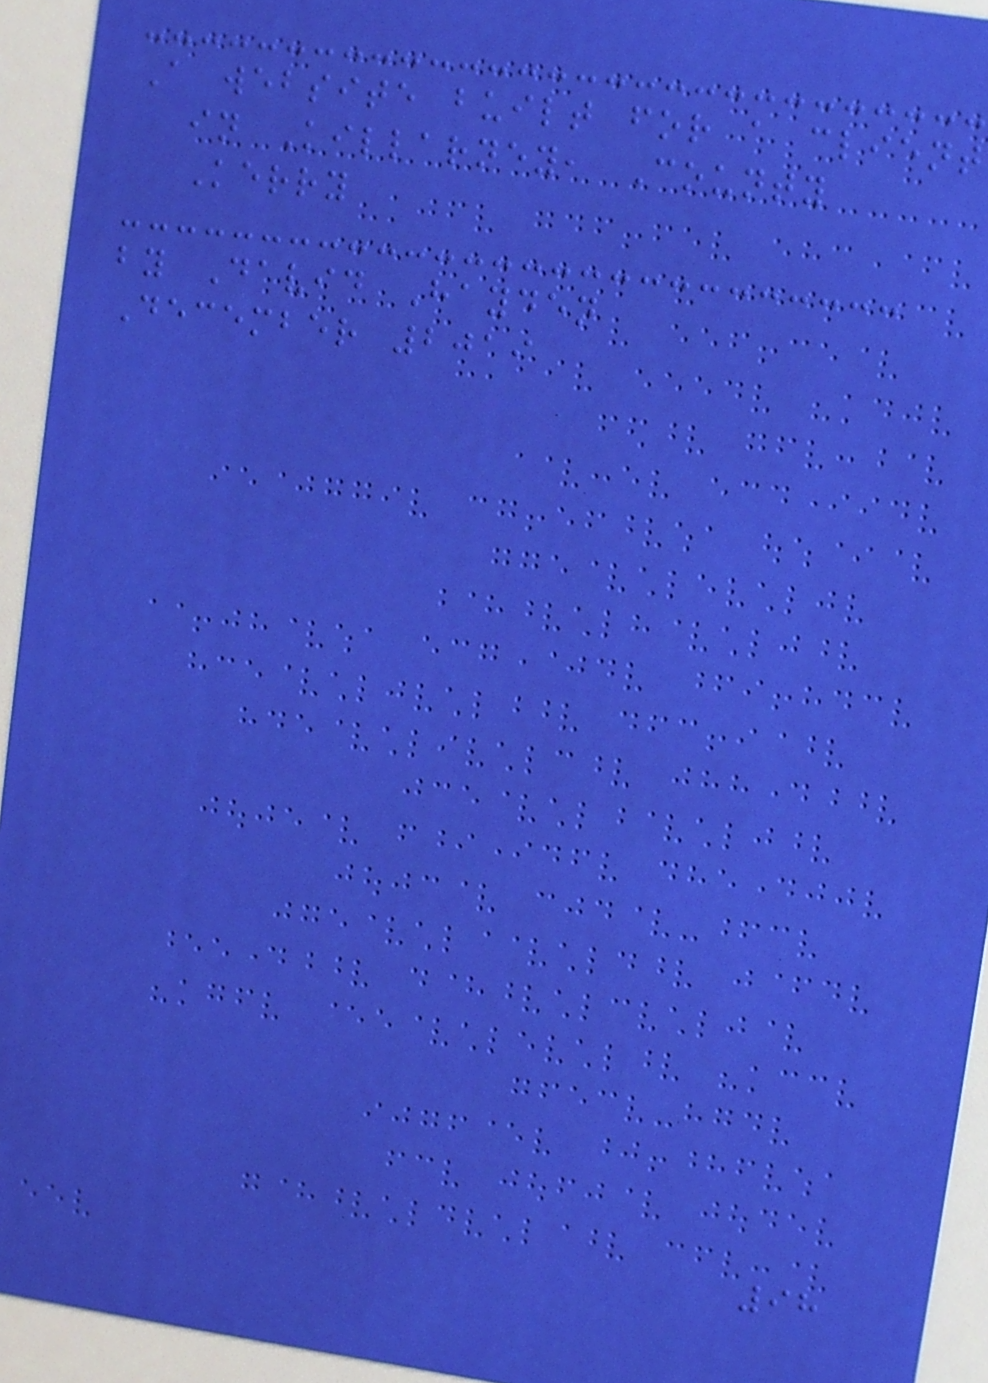A website built for a client
in Killarney, County
Kerry
by David Hayden
December 2019
98
